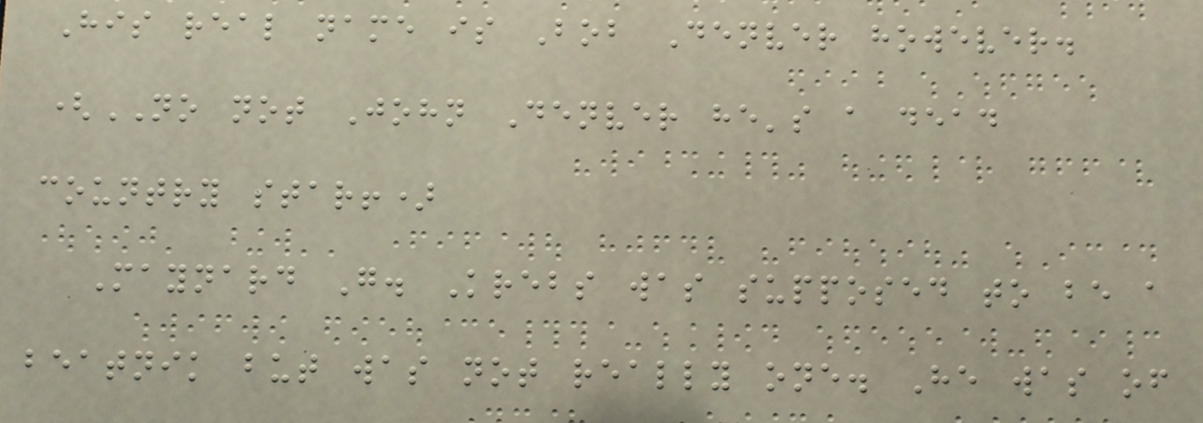His real name is Bob Denver however.
(NO not John Denver he's a dead
country star!)
Maynard G. Krebs was supposed to be a
beatnik but was not really one. He was of
